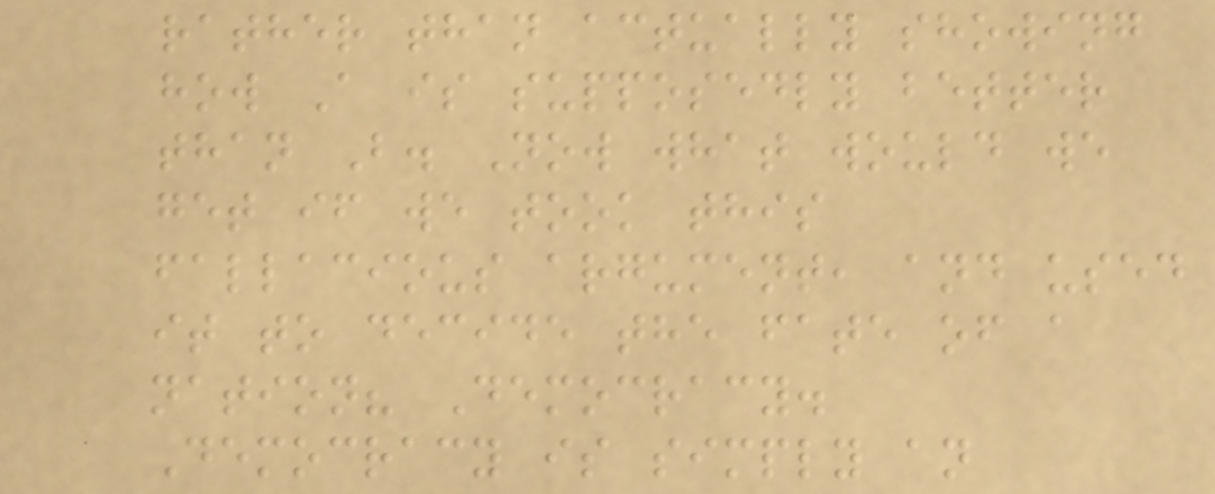rather than actually showing
how A is supposedly better
than B. Now what would we
get if we took this
fallacious argument, and used
it to decide the fate of a
nation? Democracy.
Democracy is simply an
